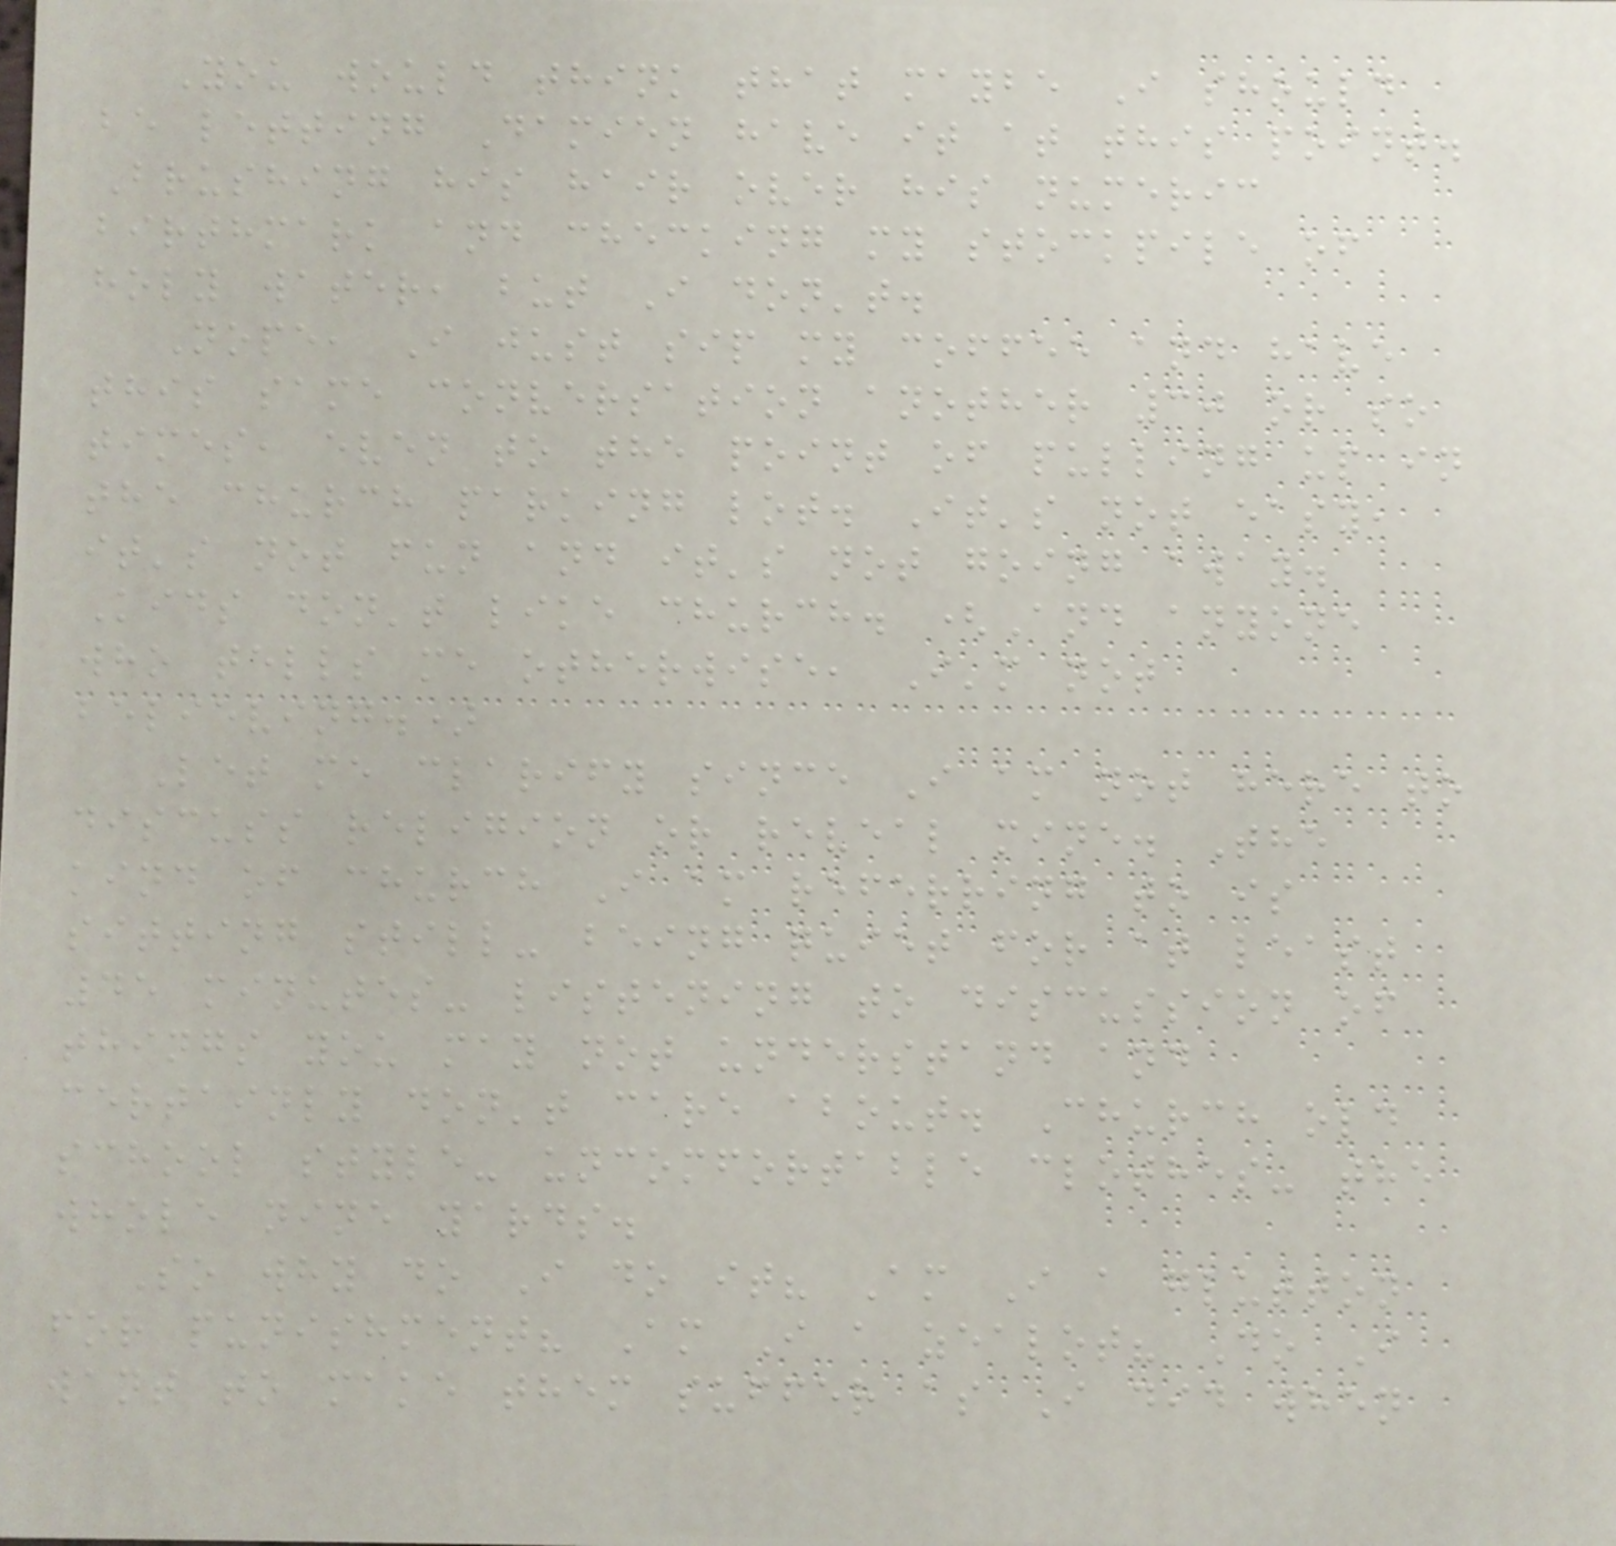You would think that maybe I should
be letting Damien have it at this point.
Brushing his hair over his numeric
birthmark and checking my stockpile of
holy water, but I don't.
Nope, I just sip my coffee and have
this same conversation another 30 or so
times, even to the point of pulling up in
the church parking lot. It's not easy,
it's not fun and it's not going away.
Kids don't like church. (And anyone
who tells me otherwise, I'm not
believing.)
Let me clarify since I am not here to
discuss religion or reveal mine. The
kind of church I am referring to is
sitting still- being quiet for at least
45 minutes- listening to discussion of
things you may not understand and
certainly don't care about. Church old
school style- uncomfortable clothes- the
whole nine yards.
So why do I do it? Am I a glutton
for punishment? Am I a zealot? Do I
want to make them suffer as I did when
